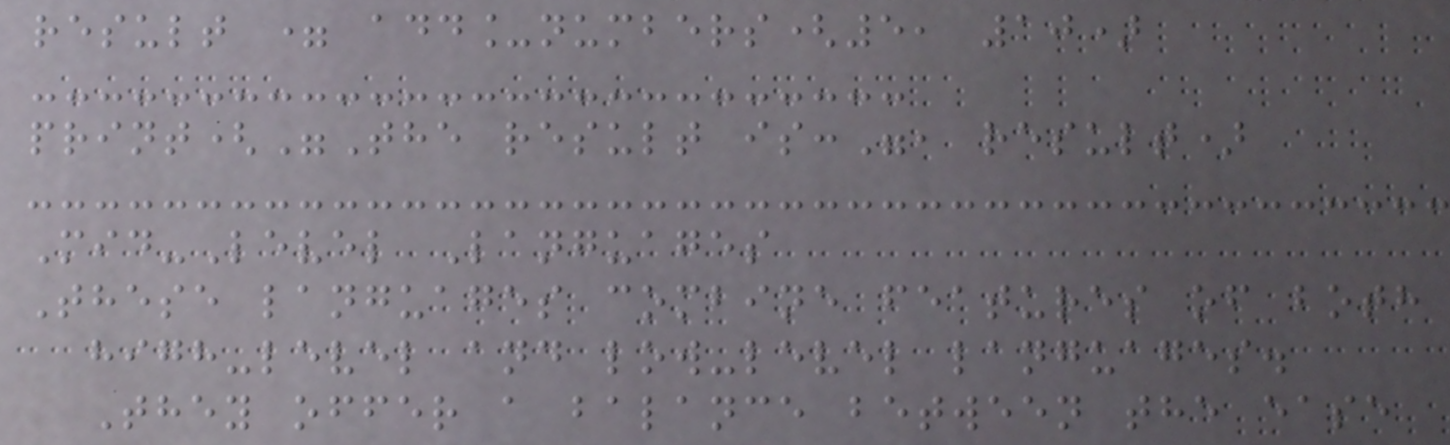result = add_numbers(5, 10)
print("The result is:", result)
Mid-Level Languages
These languages combine features of both
high-level and low-level languages.
They offer a balance between the ease
